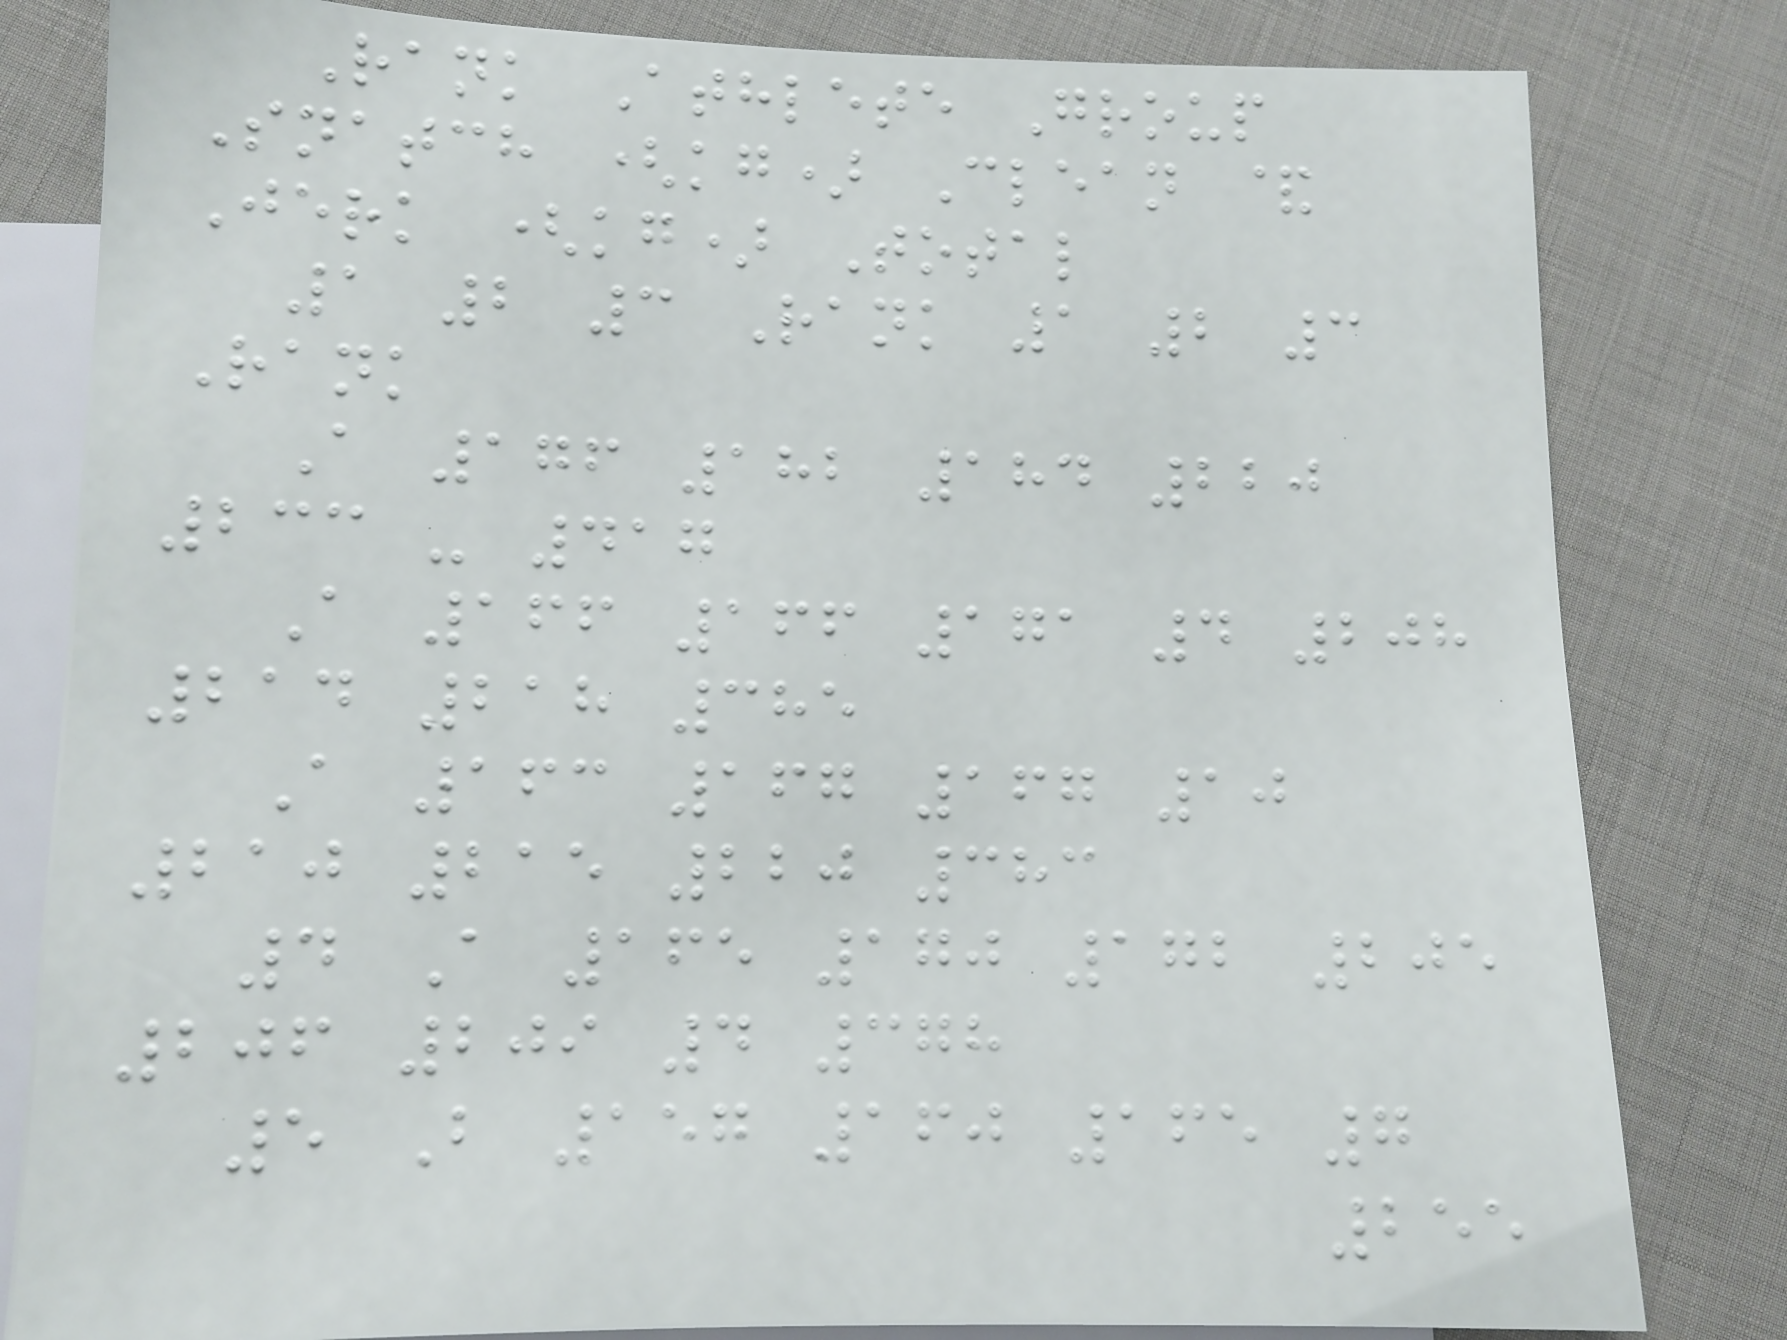Rank Athlete Group
Snatch (kg) Clean &
Jerk (kg) Total
1 2 3 Rank 1 2 3
Rank
A 176 182 184 220
233 - 417
A 166 166 171 4 208
214 218 385
A 163 167 167 10
210 215 220 383
4 A 165 170 172 205
206 209 4 378
5 B 157 160 165 7
255
